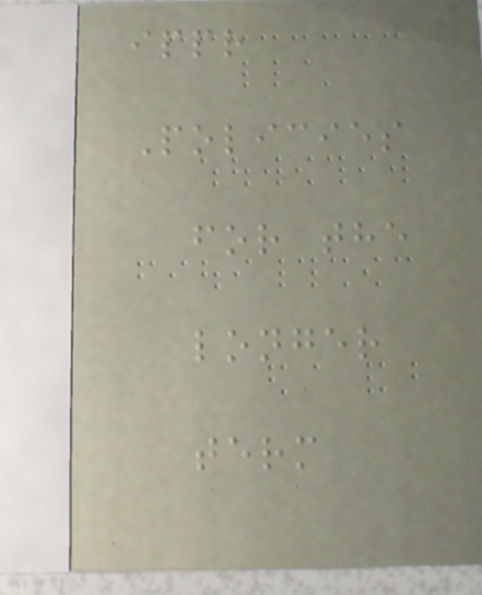ippr
Policies
for the
longer
term
